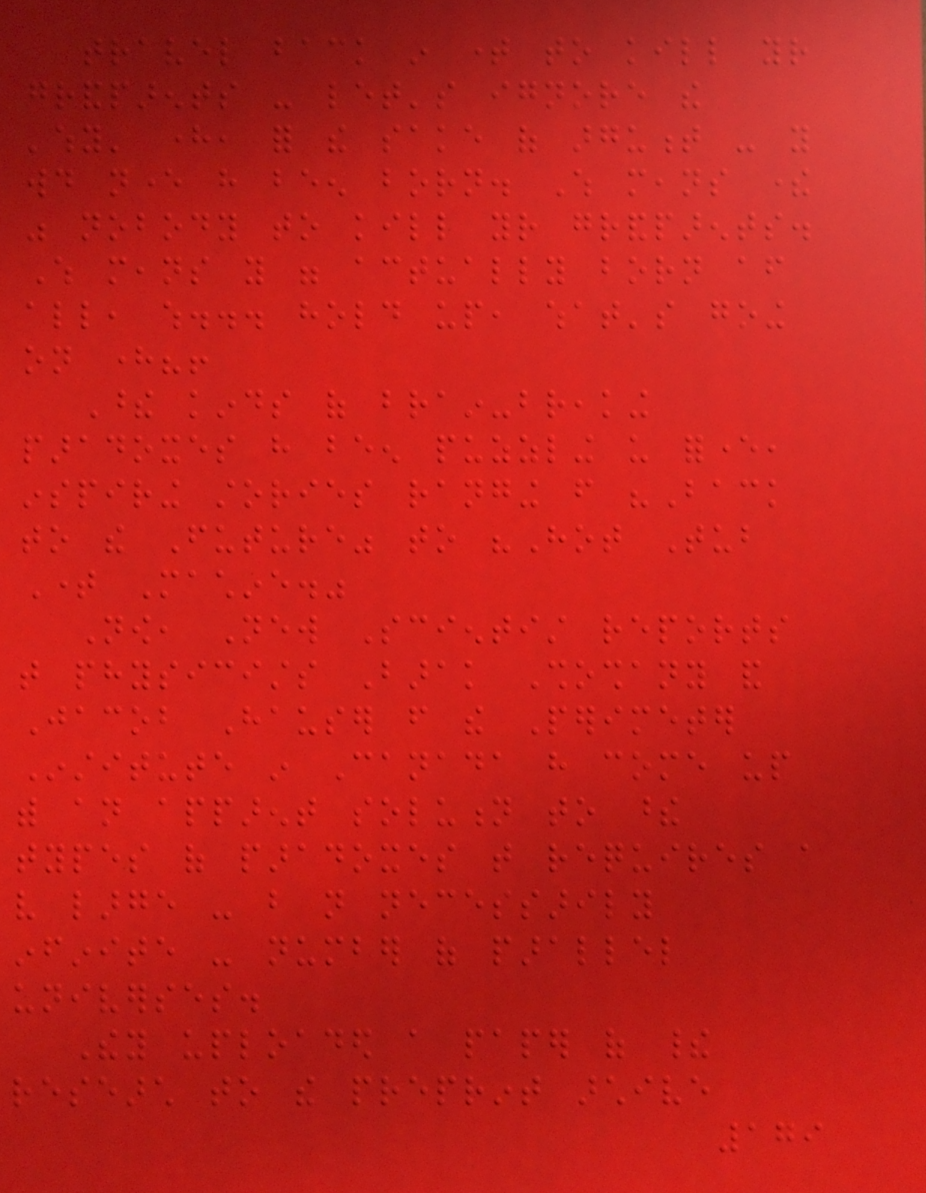travel back in time to kill your
grandparents - let's ignore the
'why' here, for the sake of argument - you
would never have been born. Which means there
was nobody to kill your grandparents.
Which means you were actually born after
all, which... hold up, what's going
on here?!
These kinds of brain-breaking
paradoxes have been puzzling us forever,
inspiring stories ranging from "Back
to the Future" to "Hot Tub
Time Machine."
Now, New Scientist reports
that physicists Barak Shoshany and
Jacob Hauser from the Perimeter
Institute in Canada have come up
with an apparent solution to these
types of paradoxes that requires a
very large - but not necessarily
infinite - number of parallel
universes.
They uploaded a paper of their
research to the preprint archive
179
